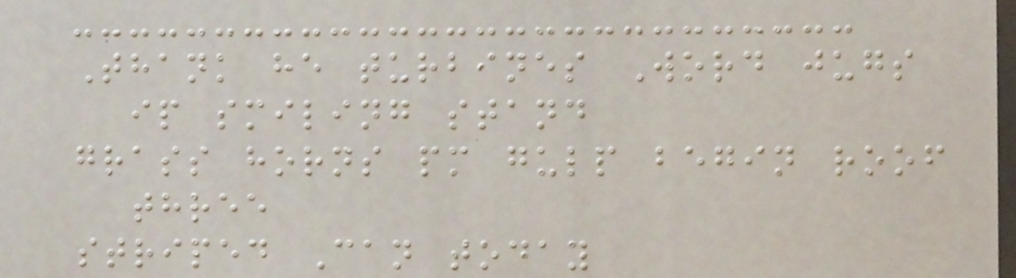Thank he turbines Word jugs
ip smiling stand
grass horns pm gulp begin roof
three
striped Can today
